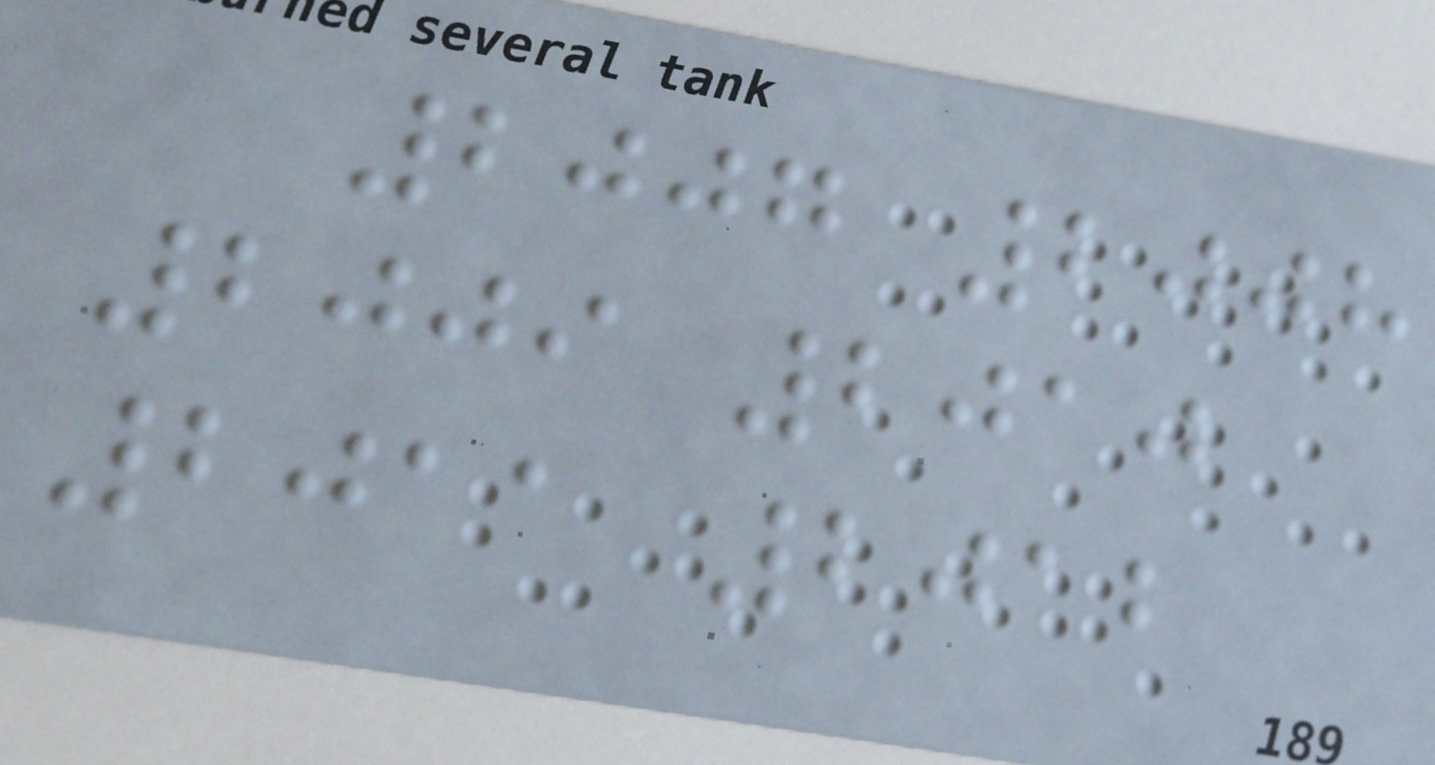2007 2008
2009 2010
2011 2012
